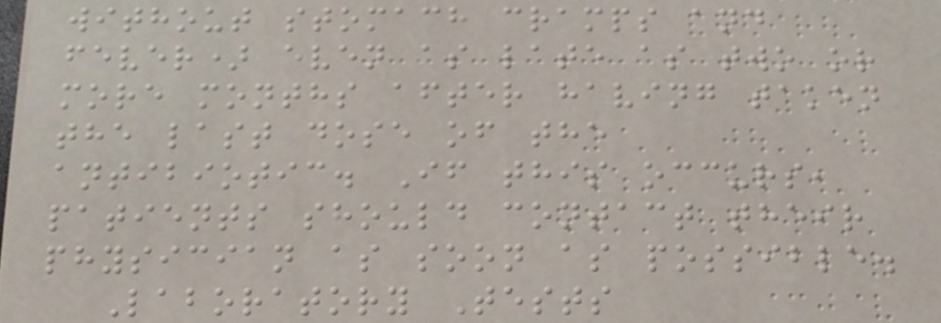without stomach cramps and
fever) even as late as two or
more months after having taken
the last dose of the
antibiotic. If this occurs,
patients should contact their
physician as soon as possible.
Laboratory Tests
